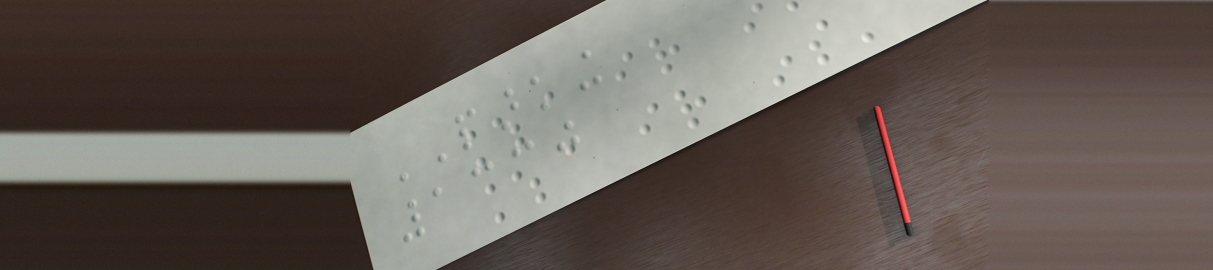PARKING
1330
